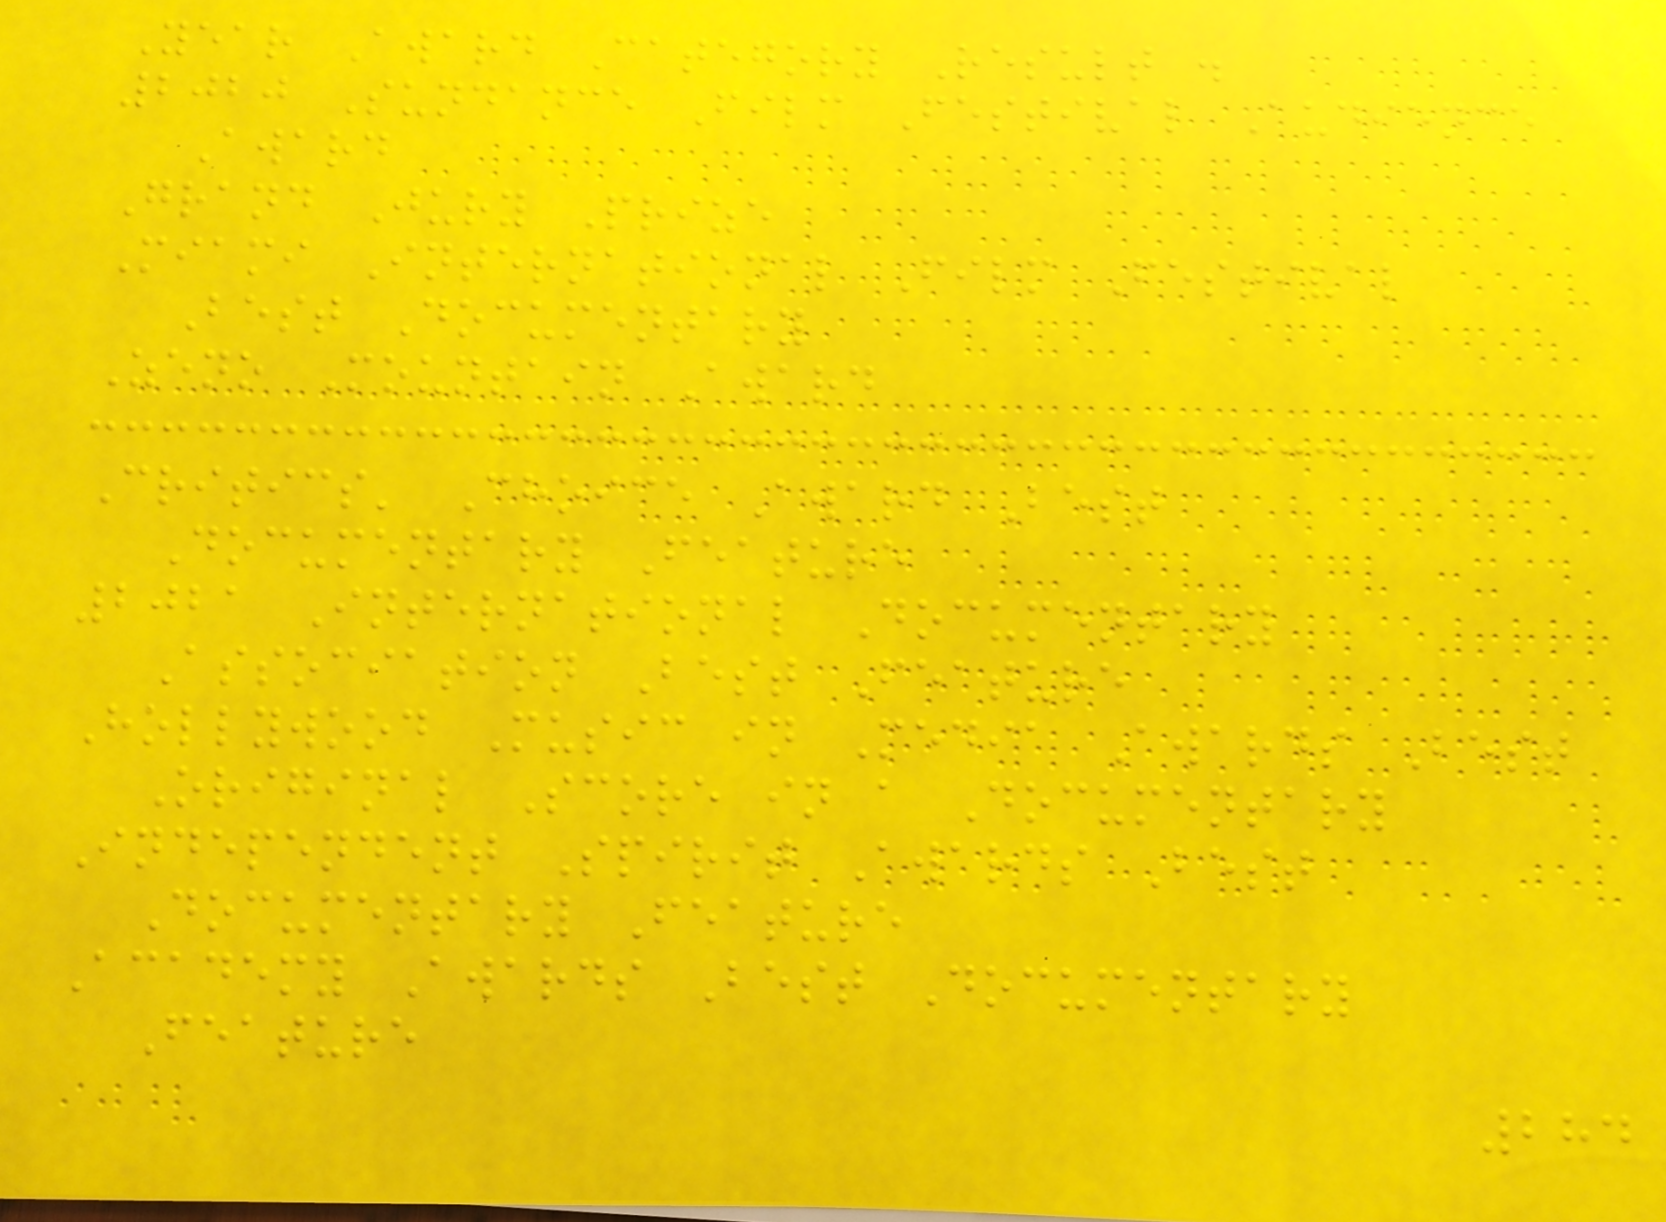Year Award Category Result .
2020 Sundance Film Festival Audience
Award
Grand Jury Prize
Miami International Film Festival
Best Documentary
Zeno Mountain Award
Critics' Choice Award Best
Documentary Feature
2021 International Documentary
Association Best Feature
Hollywood Music in Media Awards Best
Original Score in a Documentary
Independent Spirit Awards Best
Documentary Feature
Academy Awards Best Documentary
Feature
284
